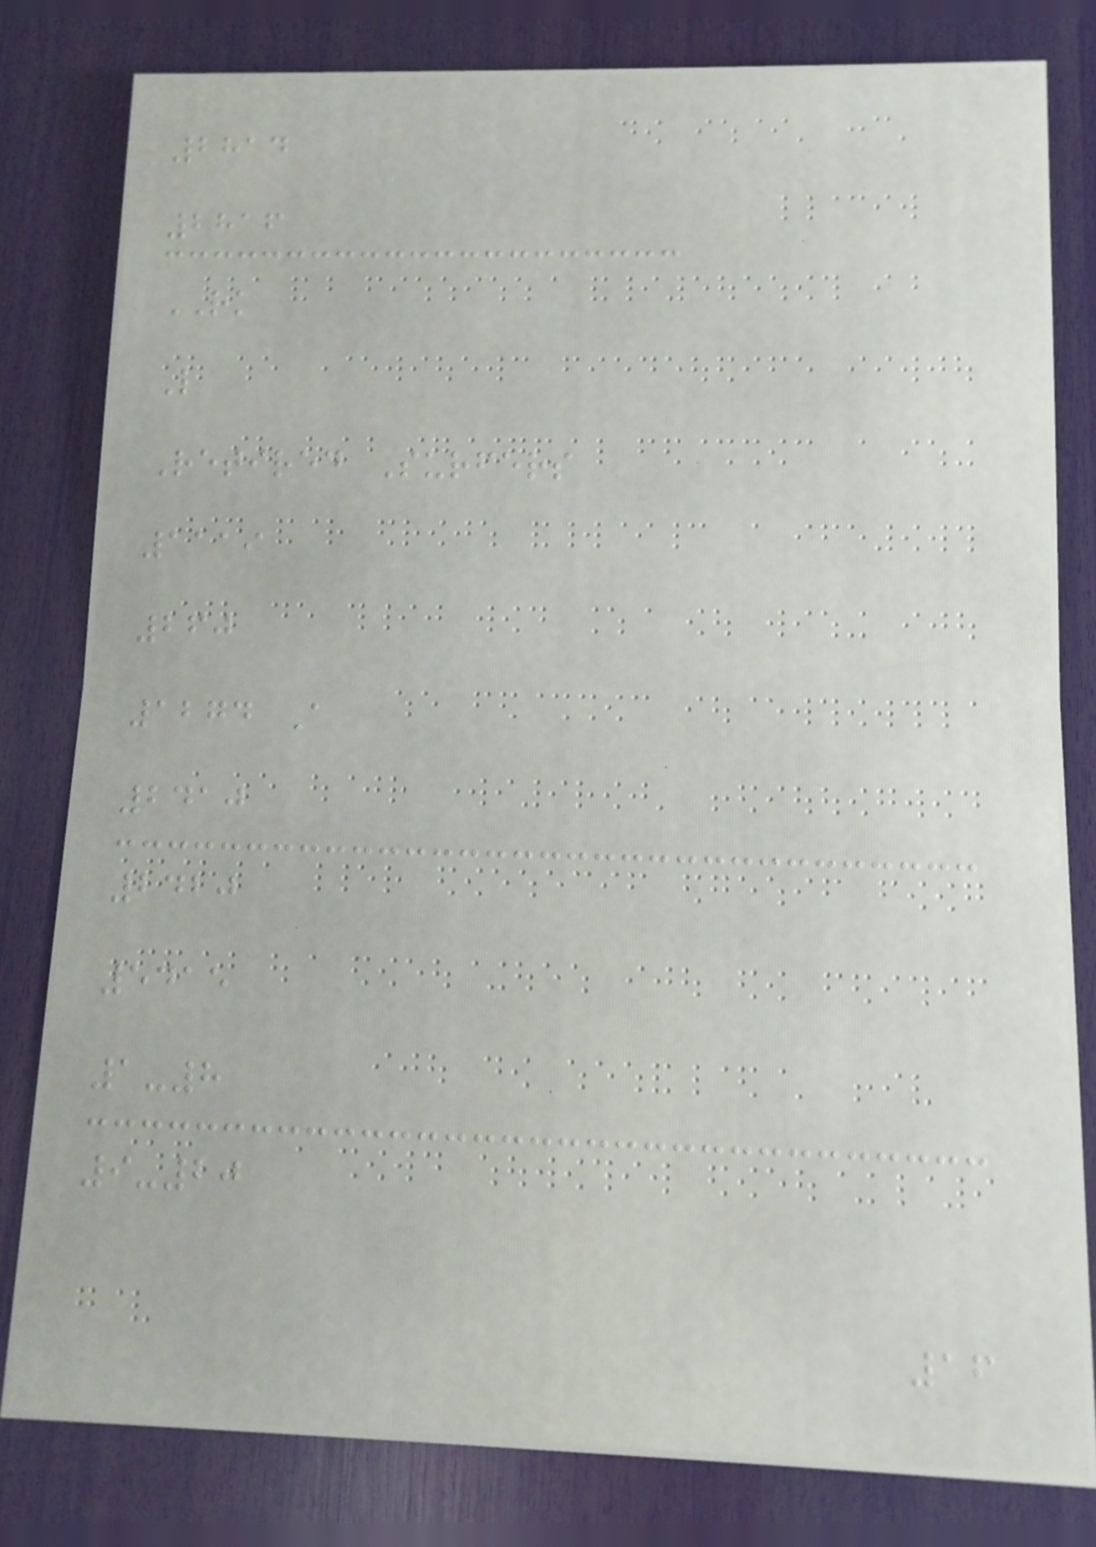2814
2816
RK
L
Retired Surfers
1119
260
1274 A
2410
2420
5415
1-8
9-20
16
